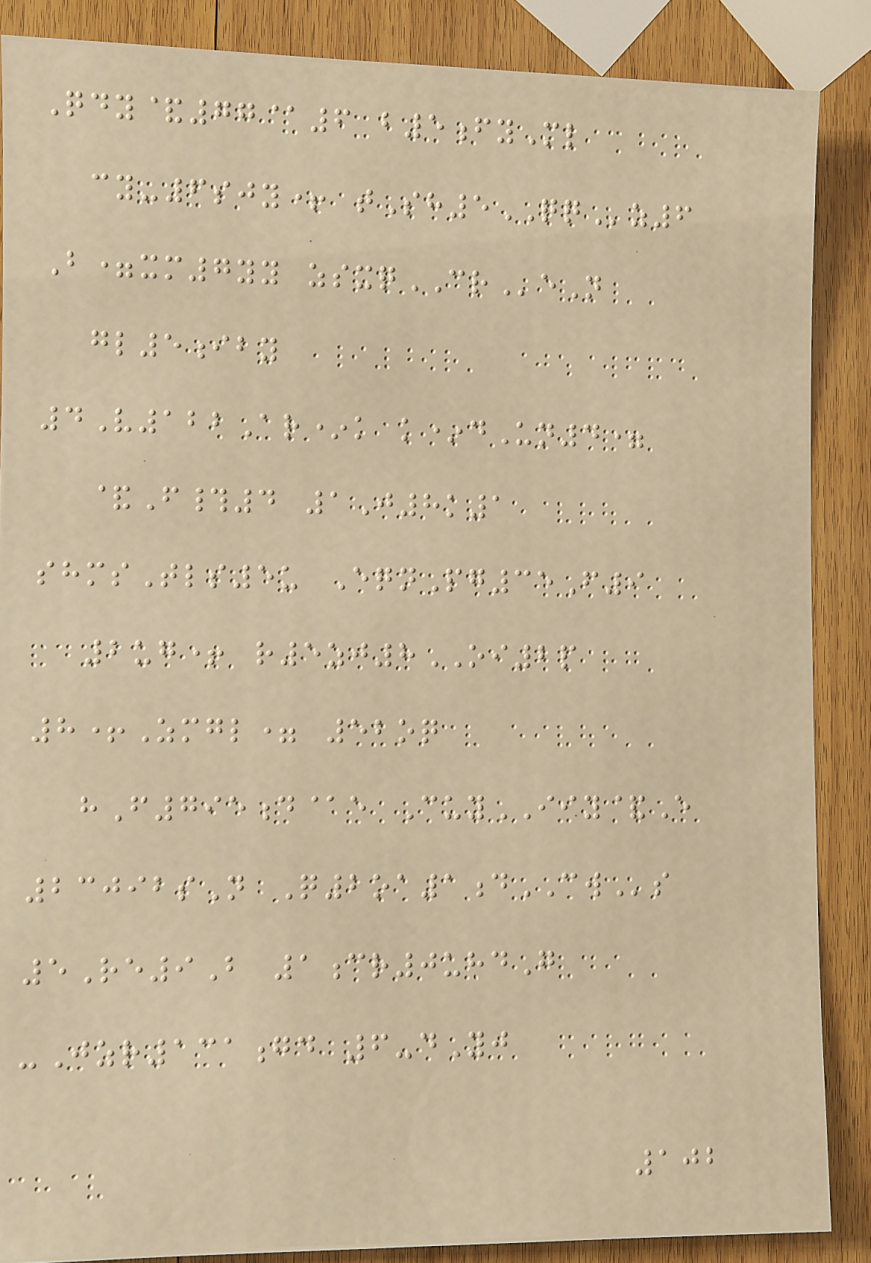Qdy&77@6 b5fyMl
cy-6sjy+ tSh5QQz6
B=xm7yy zsxqCReN
gl5iby
4V122Ar*k k*dUn4=
&F#4 1J8k1
shmsTls5u EqnPg35F9
2ug+ r5zj8OI2p
8+Zmgl= 52oq
hF795d@e CuyIIY&E
23092sN Q2oa1dCWs
5Re9B 1cr0uhdG
-Jzr131gd 6-dYj
102
